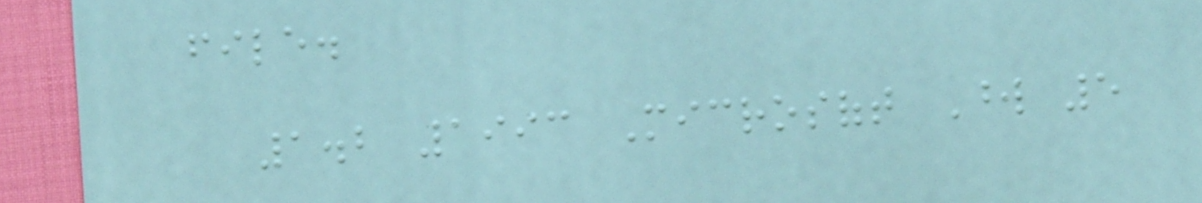file.
1.2 1993 Microsoft Word 5
